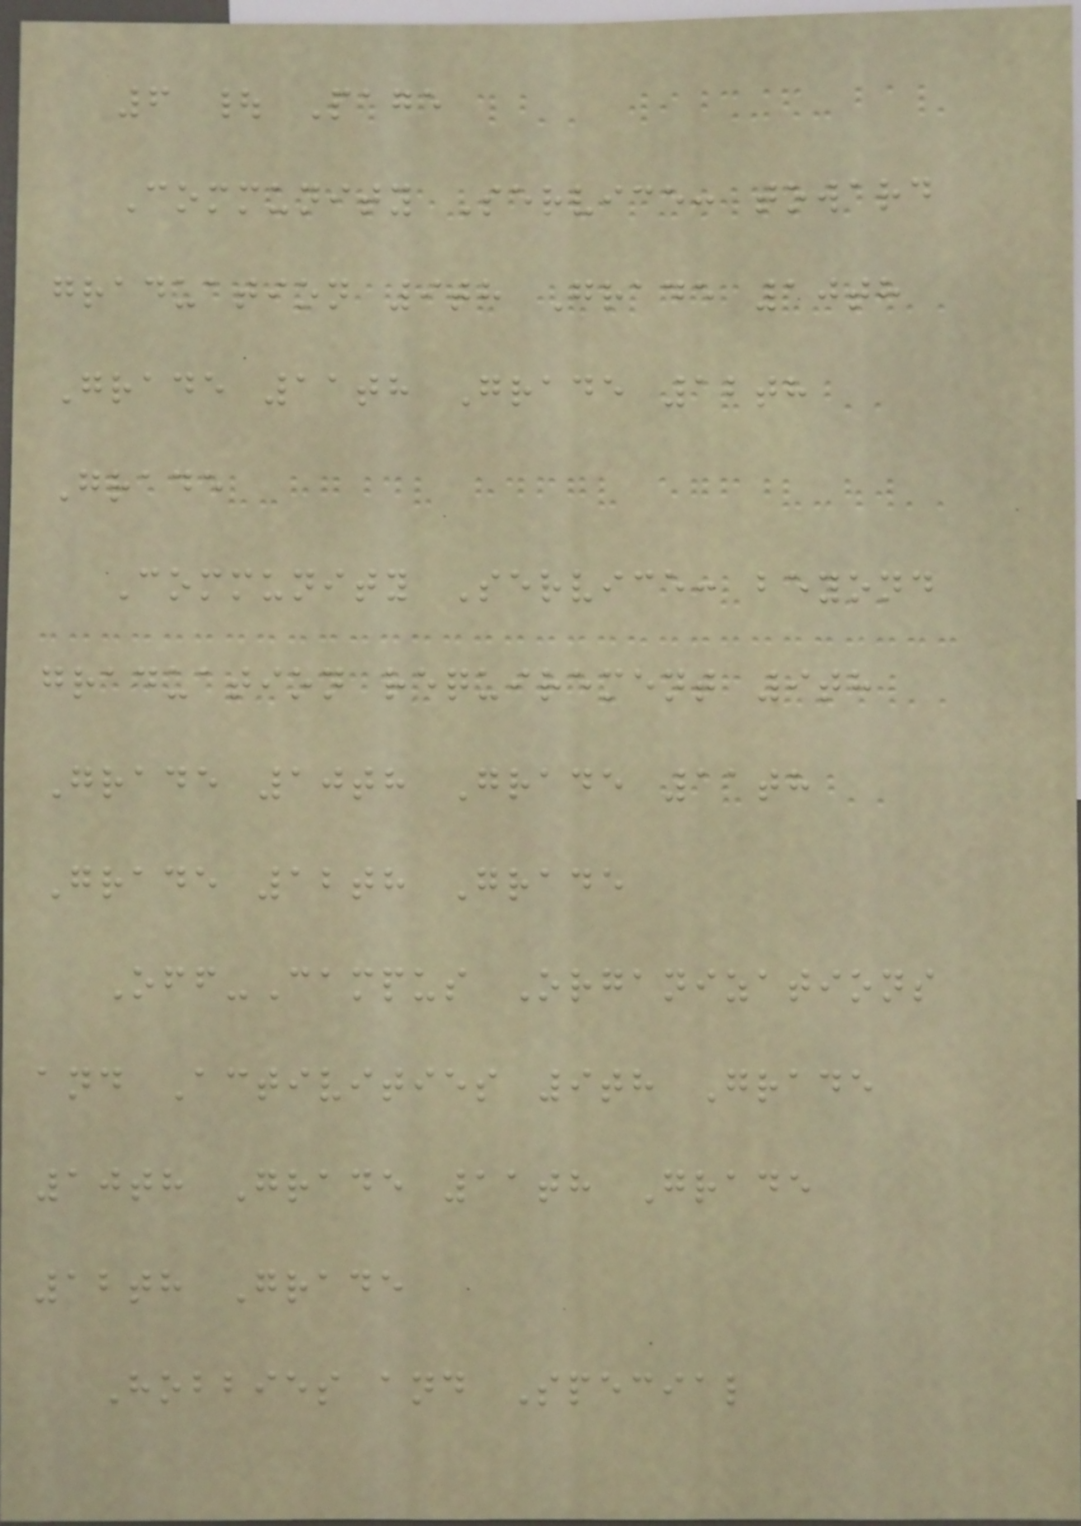6 | Page
Community Service: toward
graduation 9th Grade 10th
Grade 11th Grade 12th
Grade
Community Service: beyond
graduation requirement 9th
Grade 10th Grade 11th
Grade 12th Grade
Off-Campus Organizations
and Activities 9th Grade
10th Grade 11th Grade
12th Grade
Hobbies and Special
